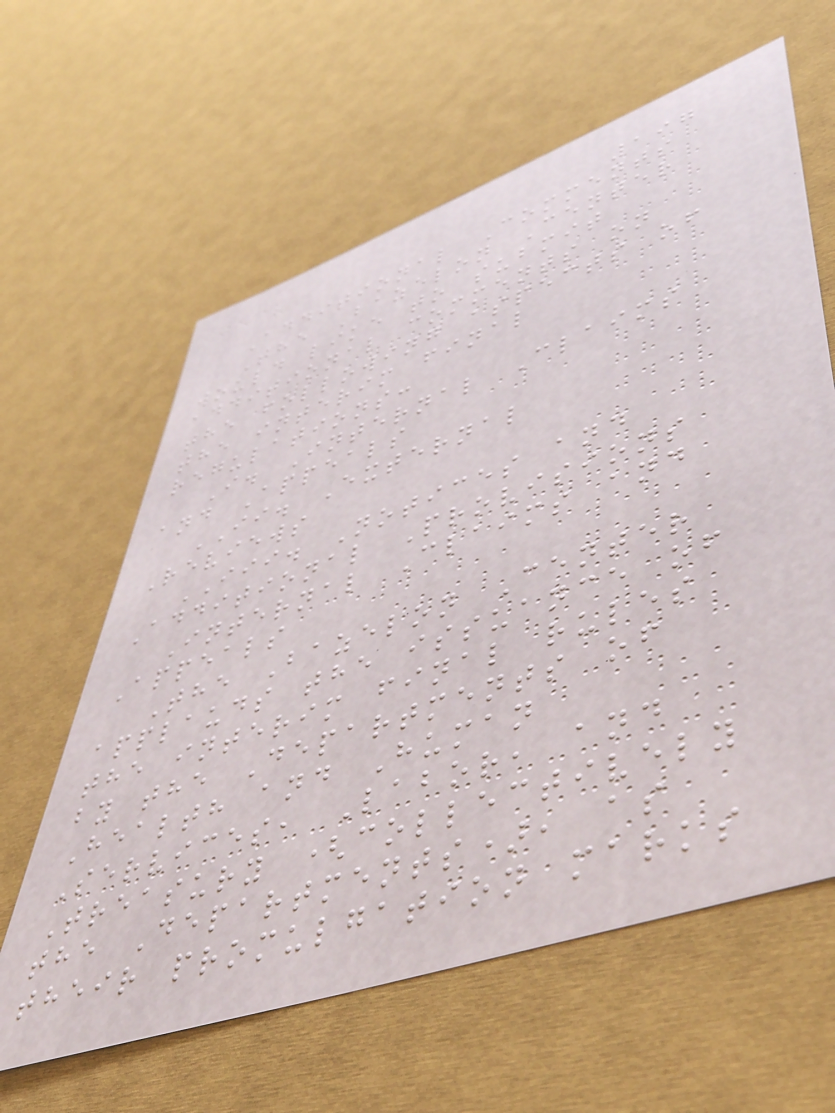197
Additional Comments
The Bazelon Center
would like to submit
additional comments on
the following aspects of
the interim final
regulations:
I. Internal Claims
and Appeals
II. External
Reviews
III. Notices and
Additional Provisions
Internal Claims and
Appeals
The Bazelon Center
applauds the issuance of
the interim final rules
by the Departments of
Health and Human
Services, Labor, and
Treasury (collectively
the Departments), as
their promulgation marks
